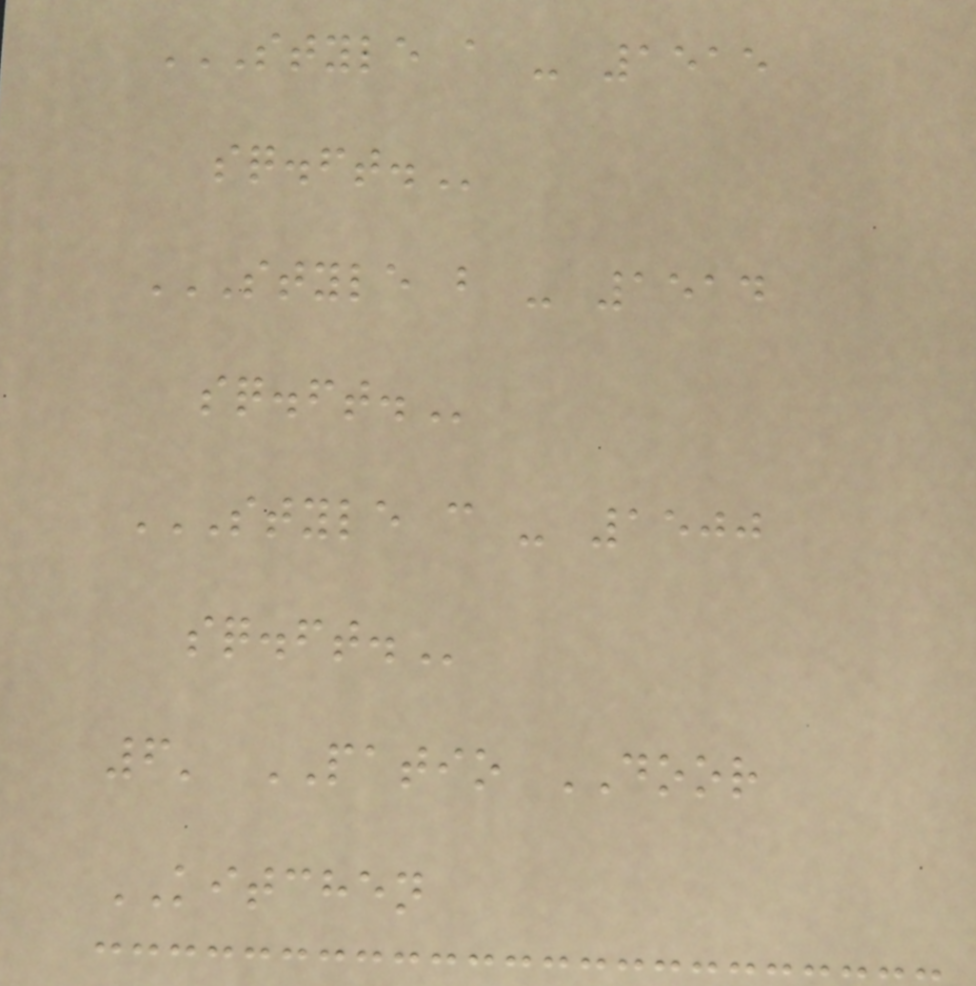STYLE A - 1515
SQ.FT.
STYLE B - 1514
SQ.FT.
STYLE C - 1500
SQ.FT.
6' PATIO DOOR
KITCHEN
